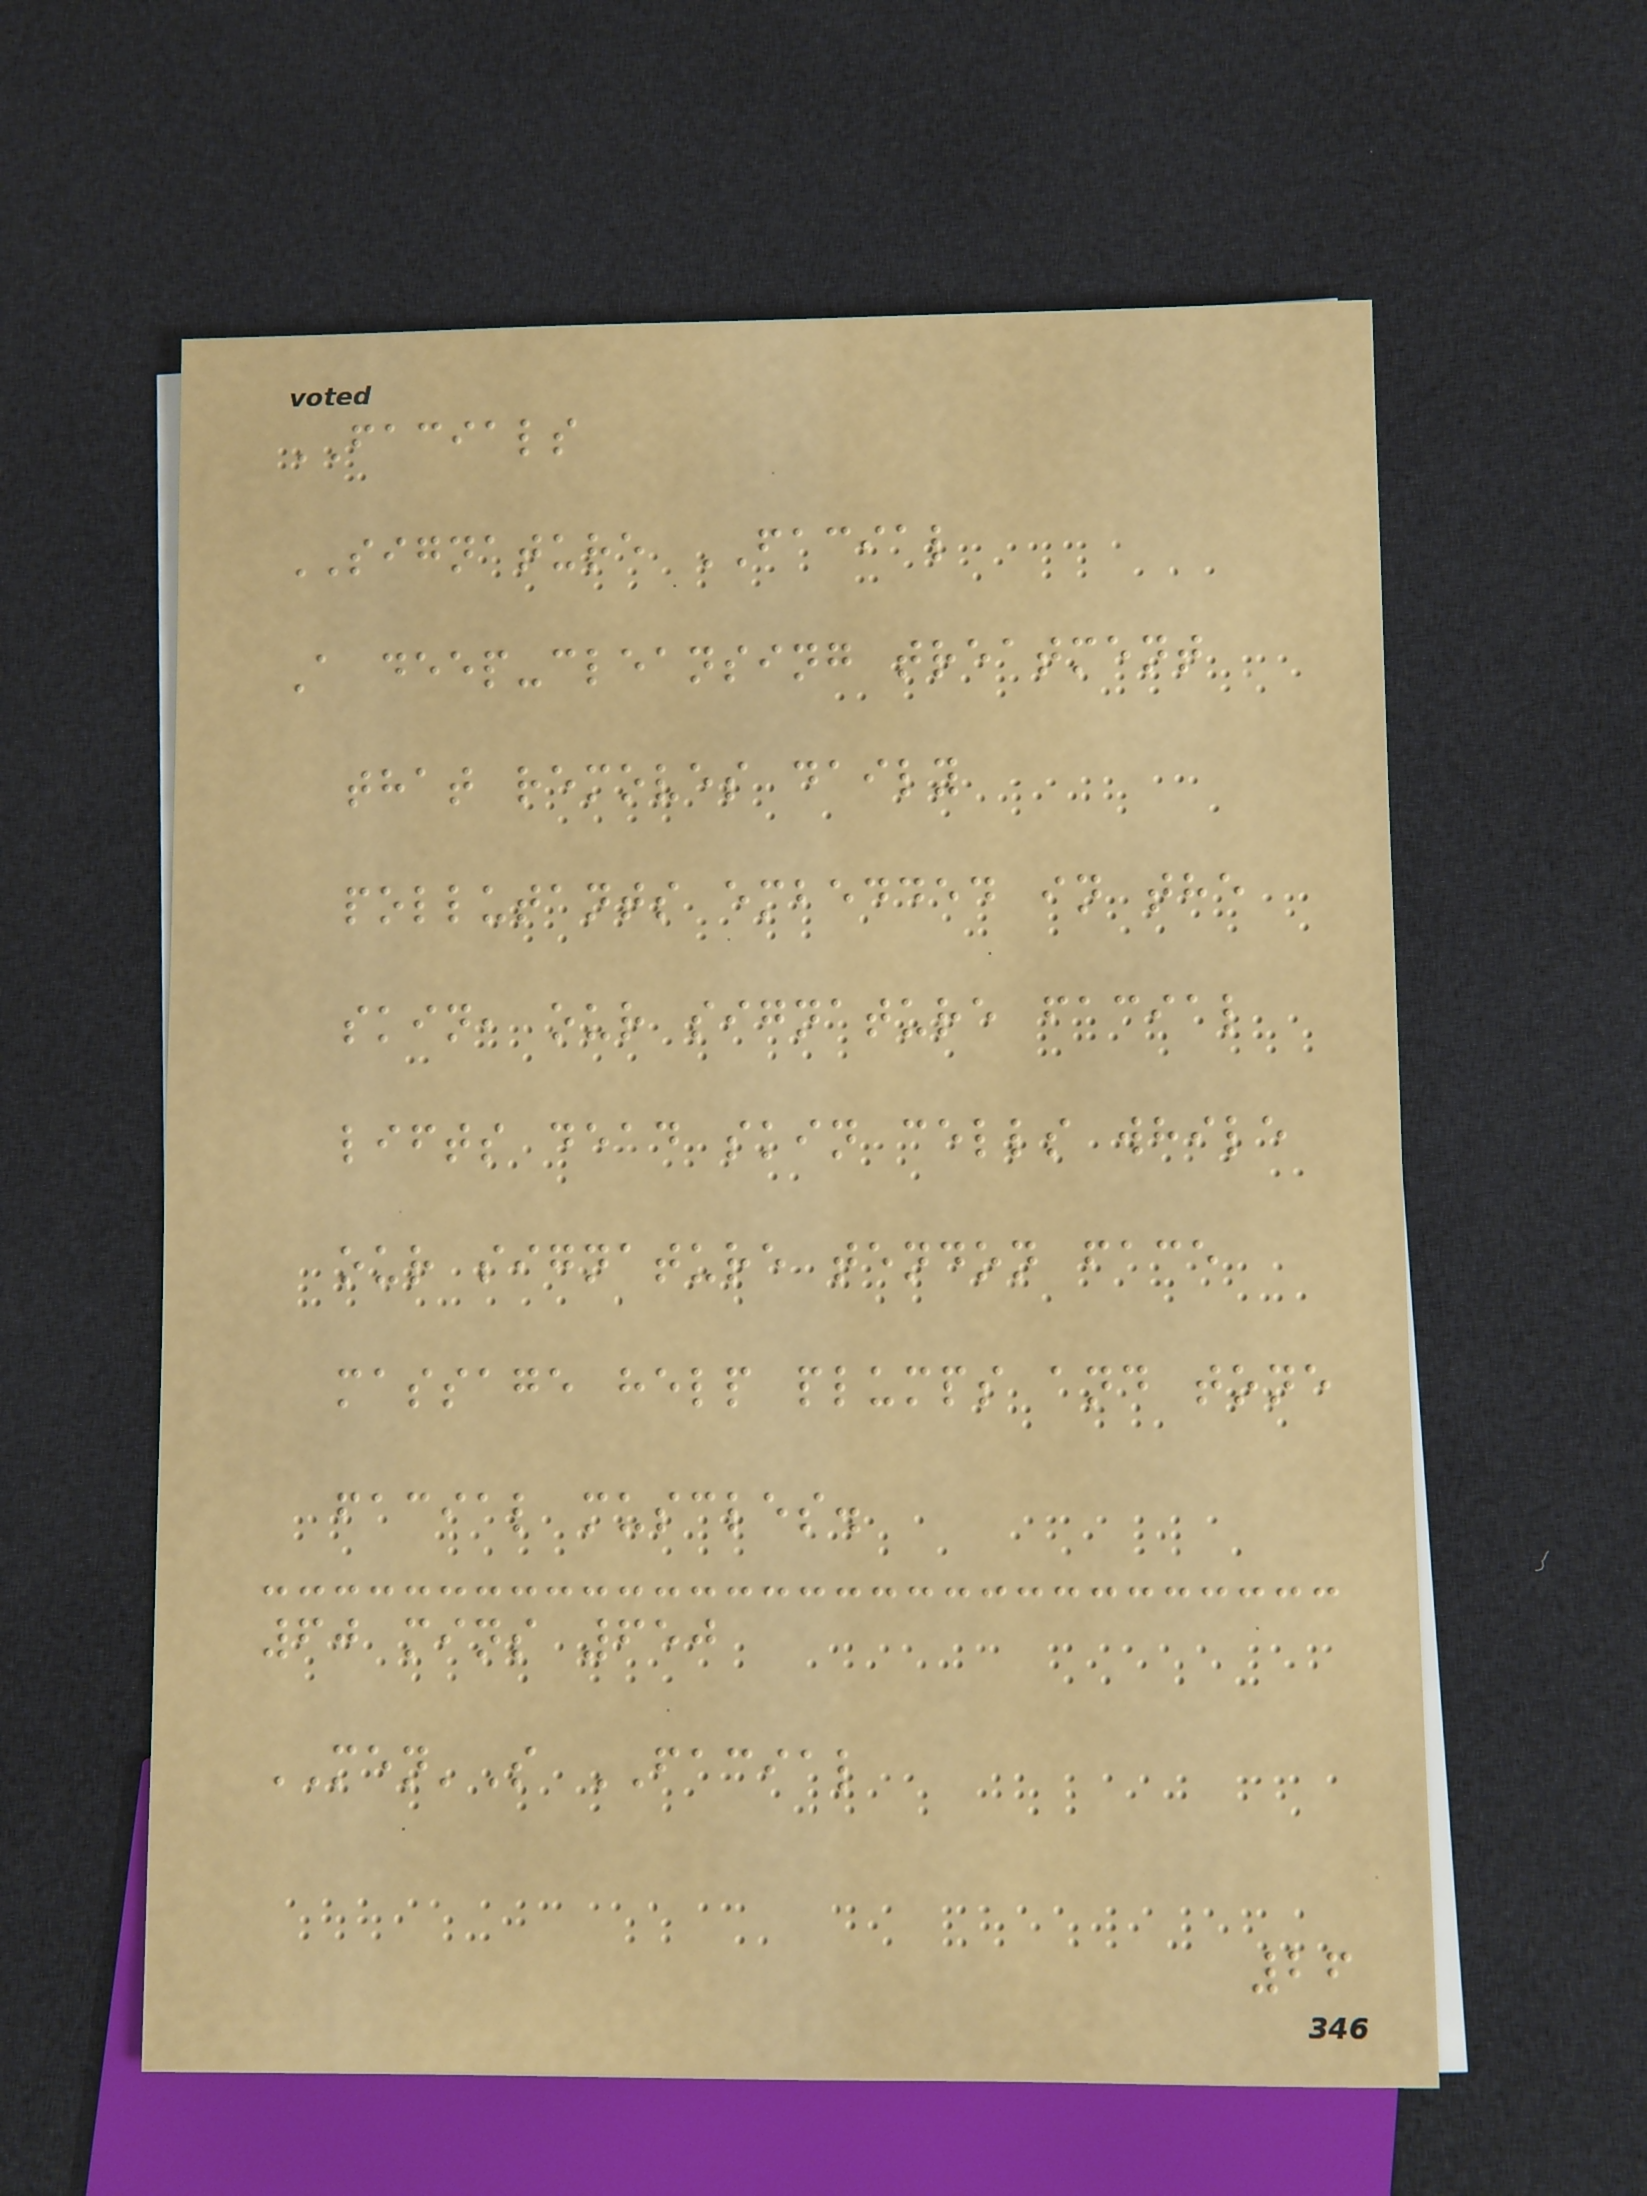FACIALS
SIGNATURE FACIAL
A deep-cleansing treatment
that removes daily
pollutants embedded in the
skin, our signature facial
lifts dead skin cells while
our signature tendon face
massage help plumps and tone
facial muscles.
60 mins 650
MEN'S FACIAL
26
